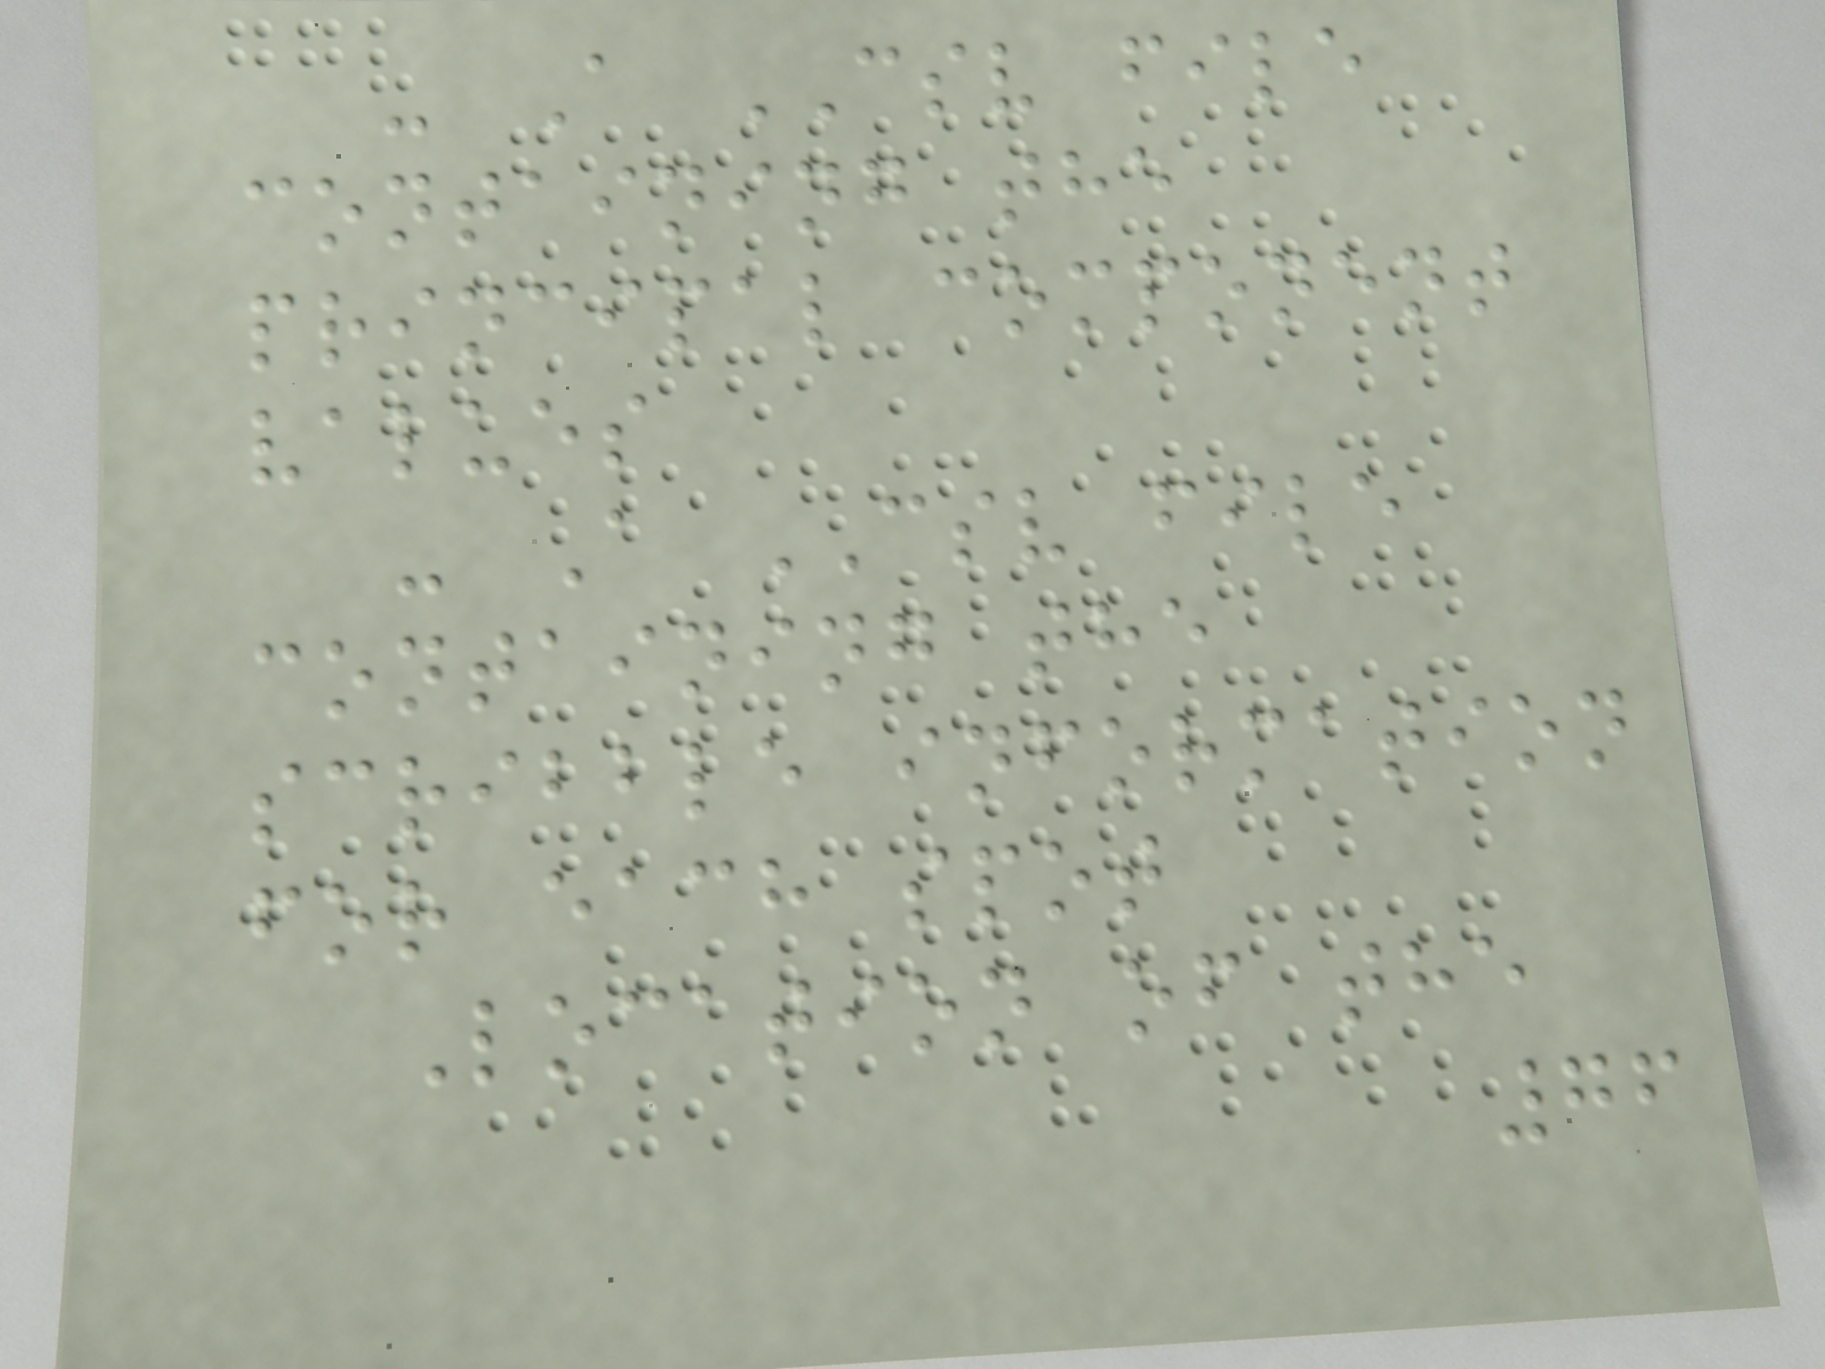- A CSV file
containing the
principal component
values
- A CSV file
containing the
scribble information
for each spot
Location of the
76
